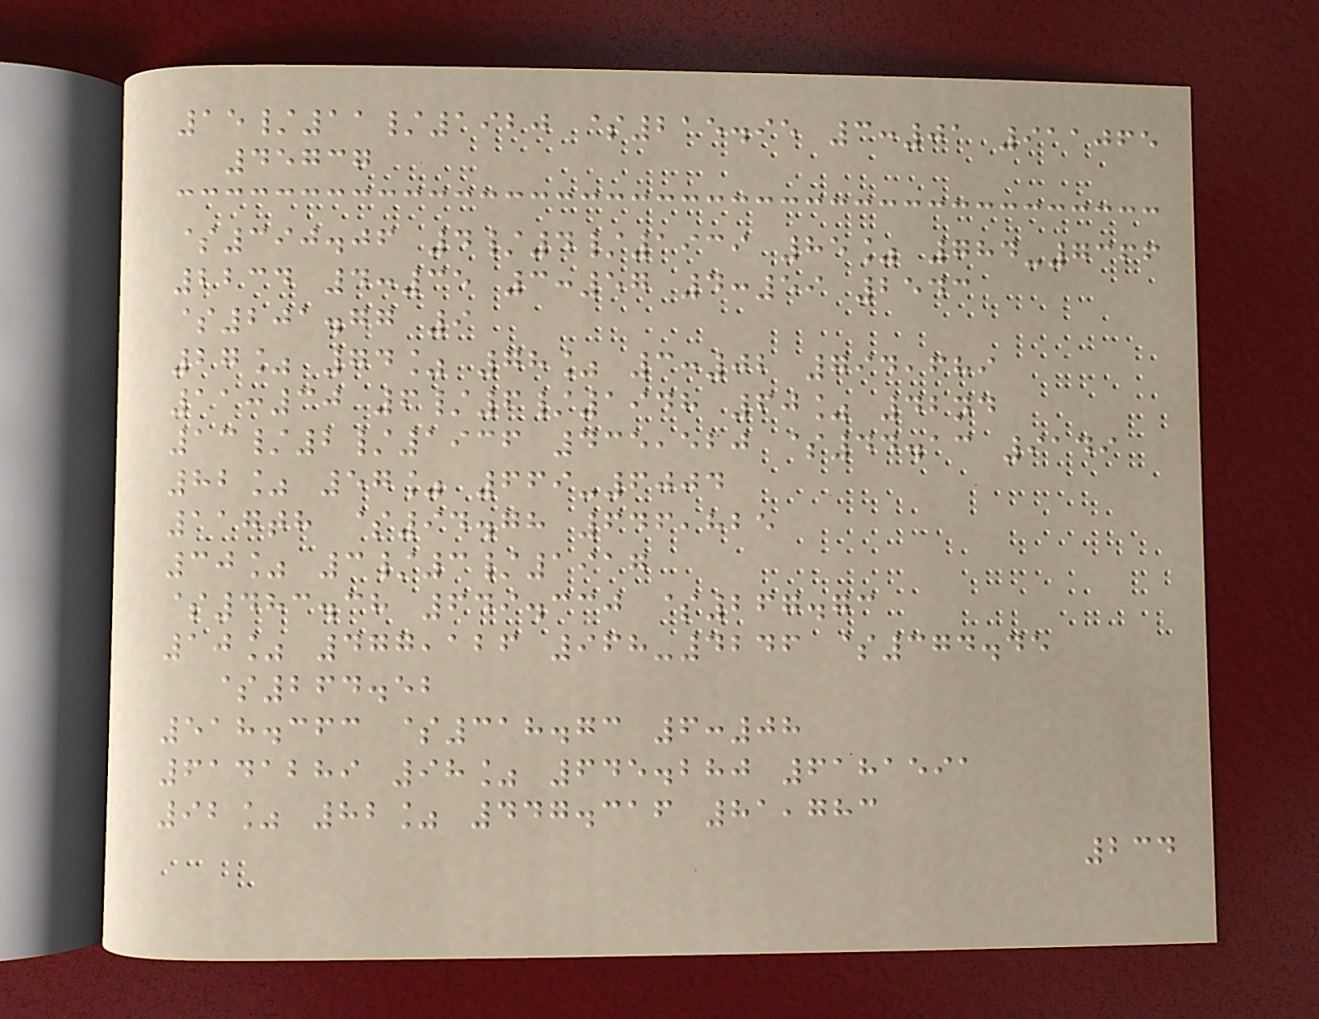15/11/1920 $215.95 3:01 911065
45737
$390.06 4/4/1939 85% 784-7366
2234 4:35 3:57 4:59 2543
$201.77 9
27% 74% 78% 3:02 794,689
11:30 6/6/1948 60% 42nd
13/2/1936 435,520 $44.13 9149
82% 57% 669-6004
117th $94.78 646,825
30% 3/3/1917
$483.38 649.330 $267.73
10% 477,126 968-4246 $374.45
$264.52
518.363 $318.73 6:08
6141289 98% 645.280 6181591
92% 82% 447.316 81,783
234
